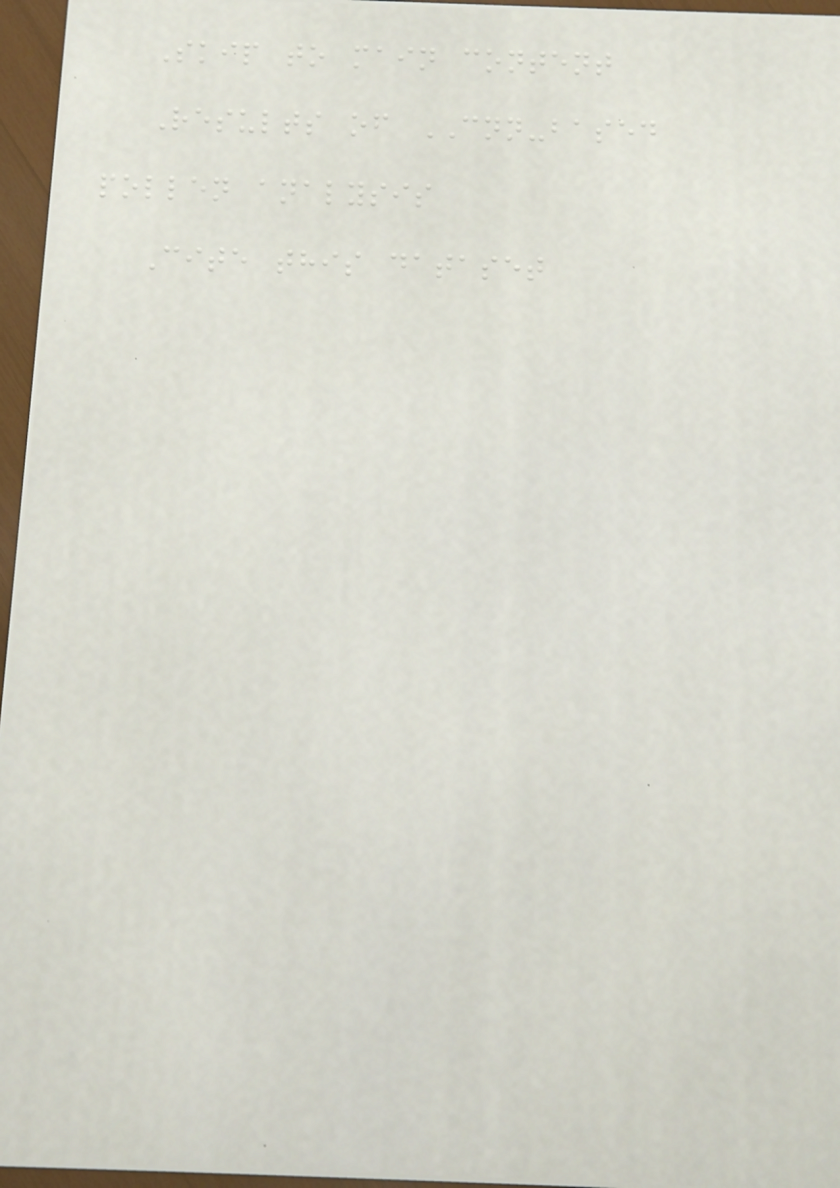Skip to main content
Results of CNN-based
pollen analysis
Cite this dataset
